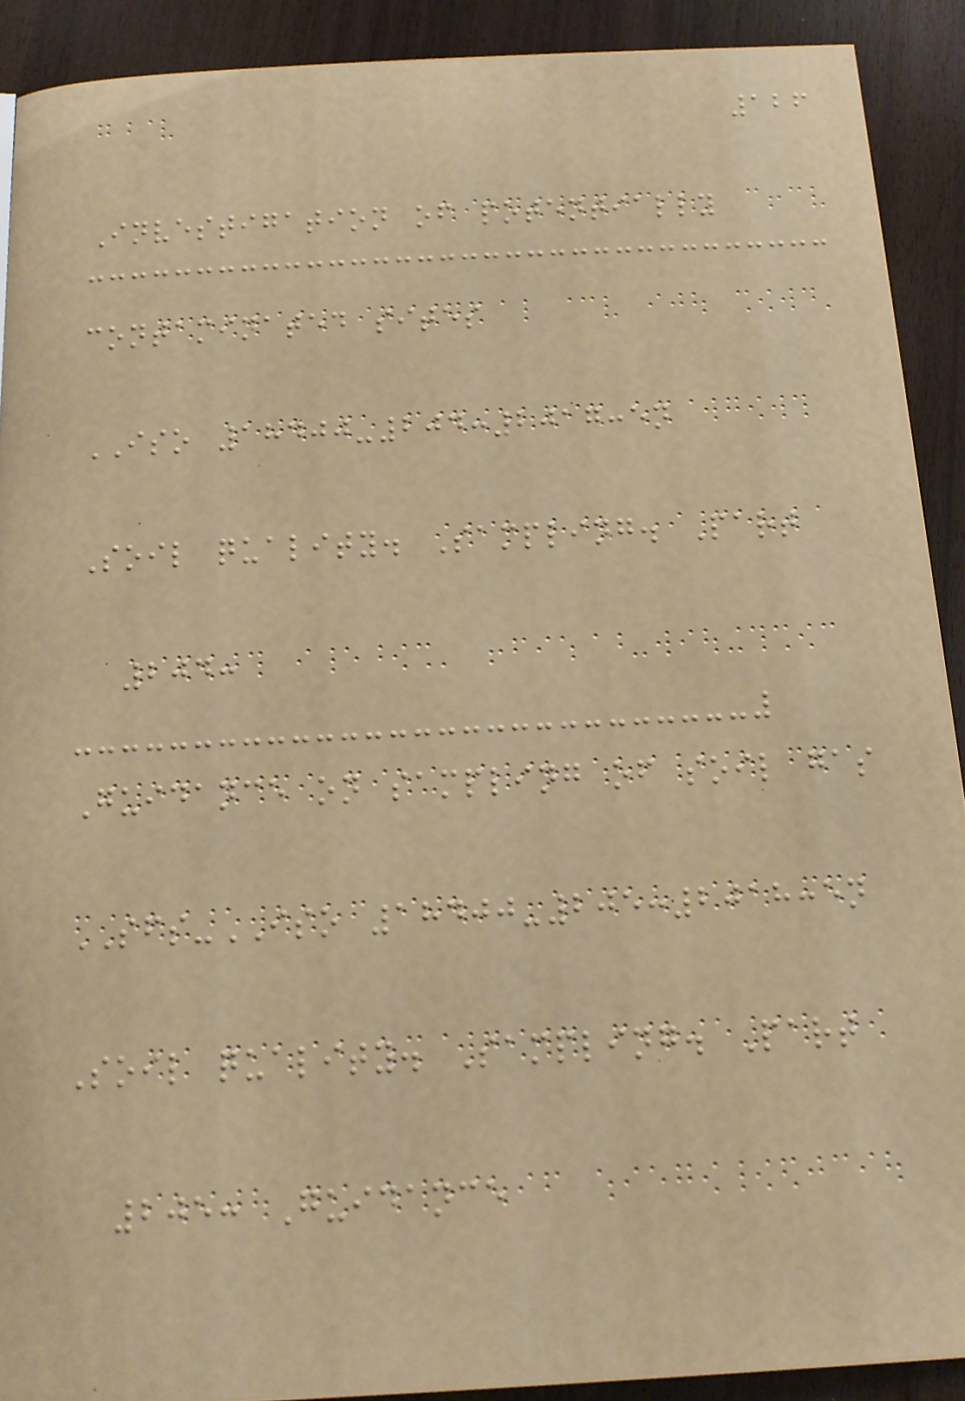126
Investigation of potentially
contaminated sites
ISO 18400-204:2017:en
Soil quality. Sampling. Part
204:
Guidance on sampling of soil gas
SFS-ISO 18400-205:2018:en
Soil quality. Sampling. Part
205: Guidance
